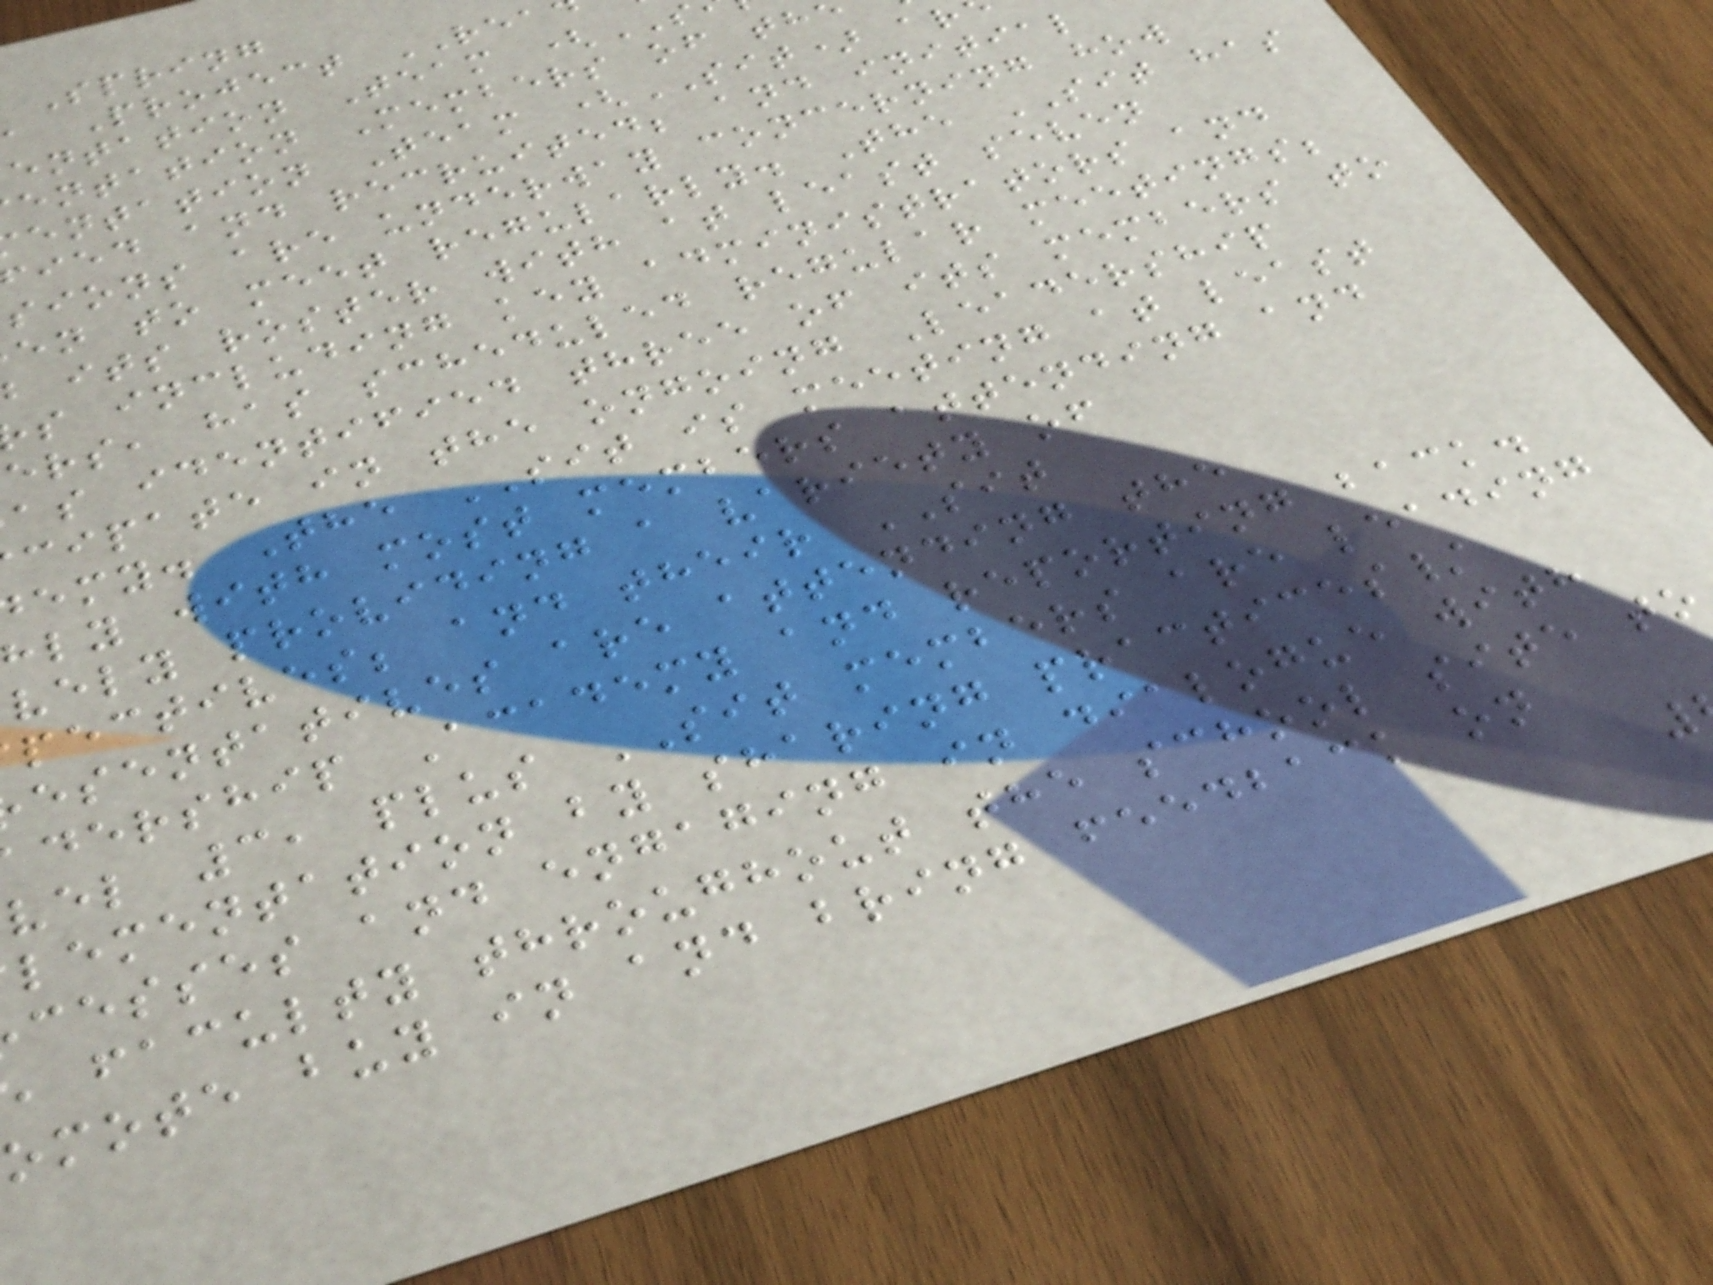Spring
a Project REA
entation Team (
entation Members of th
entation Team (SIT) ar
ied and recruited; and initial
sions are underway concerning how
en to meet regularly. The SIT has
its roster with at least seven
s including key administrators and
ers, has scheduled regular meetings;
as identified three of its members to
cipate in the ongoing Leadership
emy. The SIT is meeting at least
hly with most members attending and
vely providing a variety of
pectives; and their SIT
esentatives are attending the
dership Academy and reporting back.
vel 3, plus SIT members are leading
lementation by sharing practices/
cesses and engaging in dialogue with
faculty throughout the school site to
omote buy in and bring feedback on
